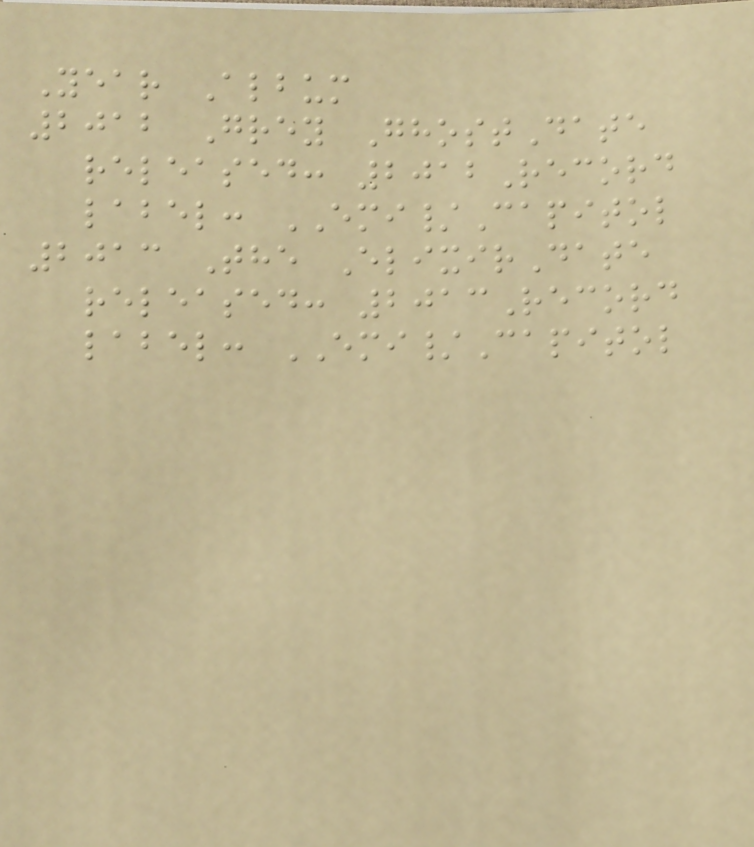Year Album
2012 Grey GhostDate
released: 2012Record
label: EMI/Capitol
2013 The ElixirDate
released: 2013Record
label: EMI/Capitol
